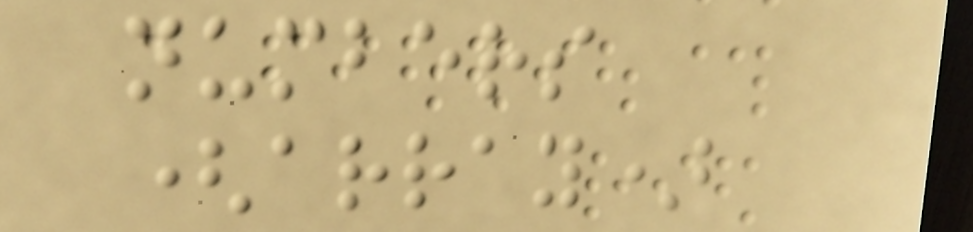numbers
(array)
